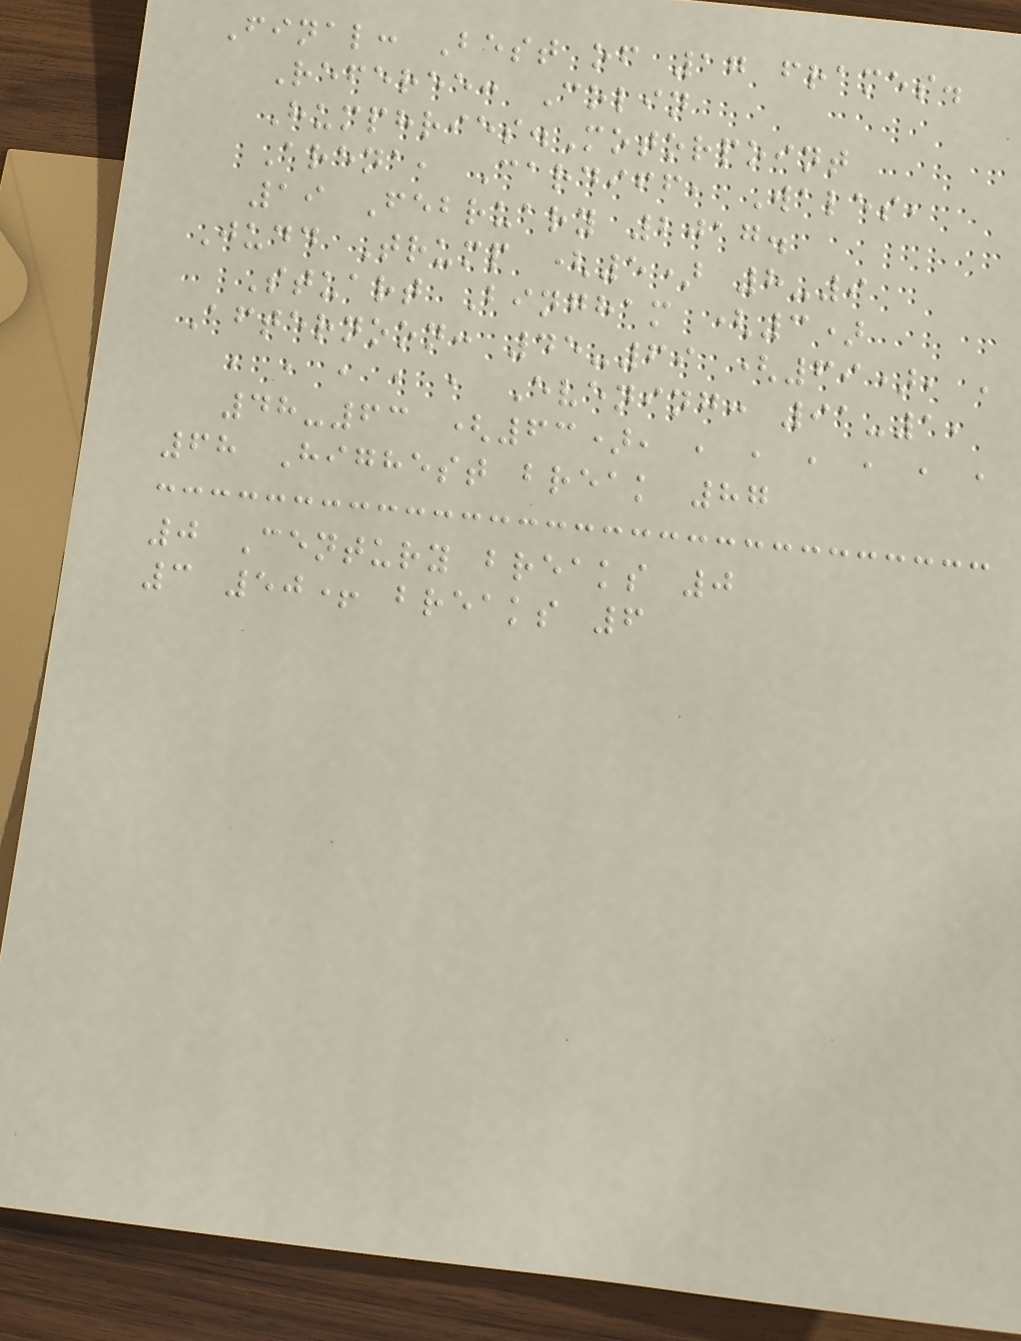Final: Best of 17 frames.
Referee: Colin
Humphries.Motorpoint
Arena, Cardiff, Wales,
19 February 2017.
Judd Trump (5) 8-9
Stuart Bingham (3)
Afternoon: 45-69 (69), ,
, , , , , Evening: 91-1,
48-63 (63), , , , , , ,
68 Highest break 87
0 Century breaks 0
3 50+ breaks 6
